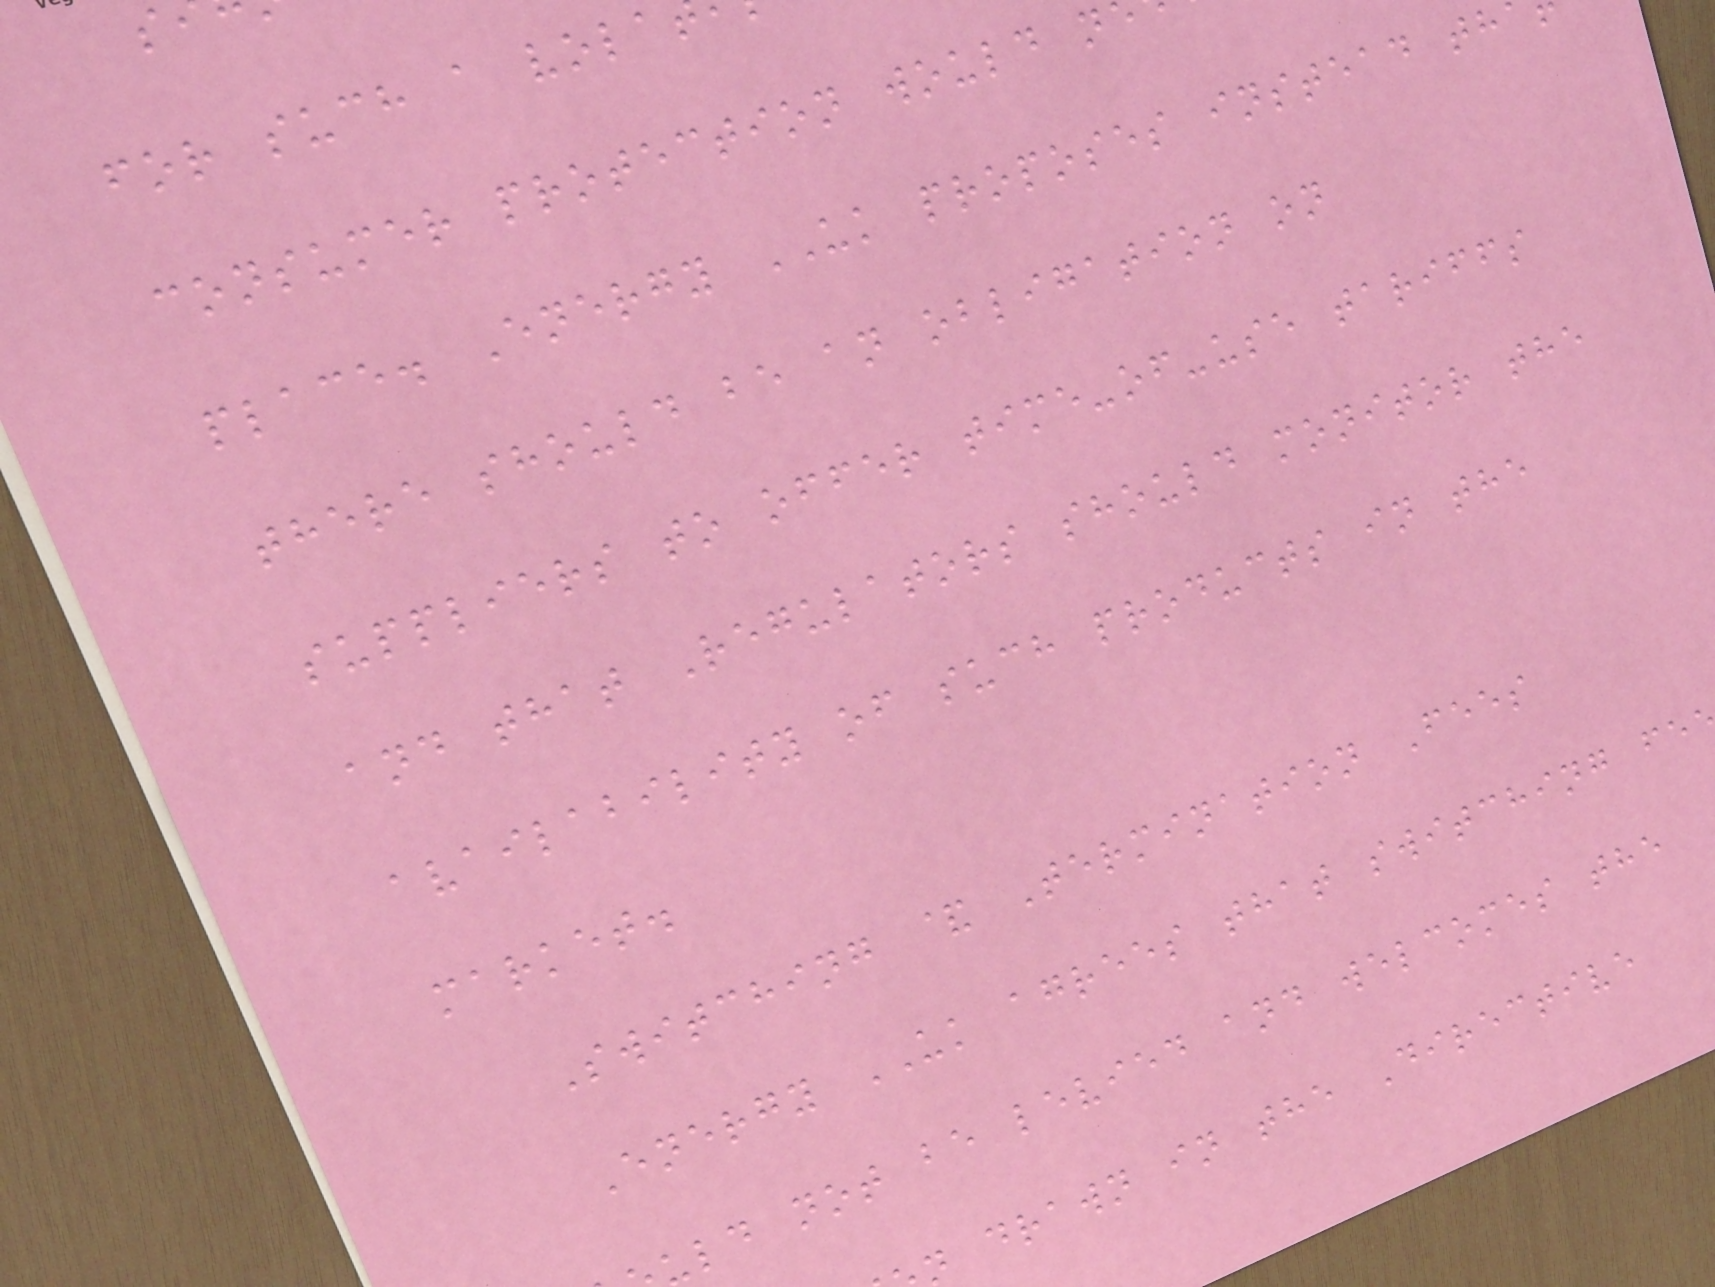for such a vola
consumer protection would n
place. Energy UK proposes instead th
there should be an obligation on
suppliers to offer time-of-use tariffs
and that Regulators should monitor the
availability of such products in the
market.
Switching & Termination Fees
Energy UK agrees that switching fe
ld not be levied and welcomes the
drawn in the Directive
